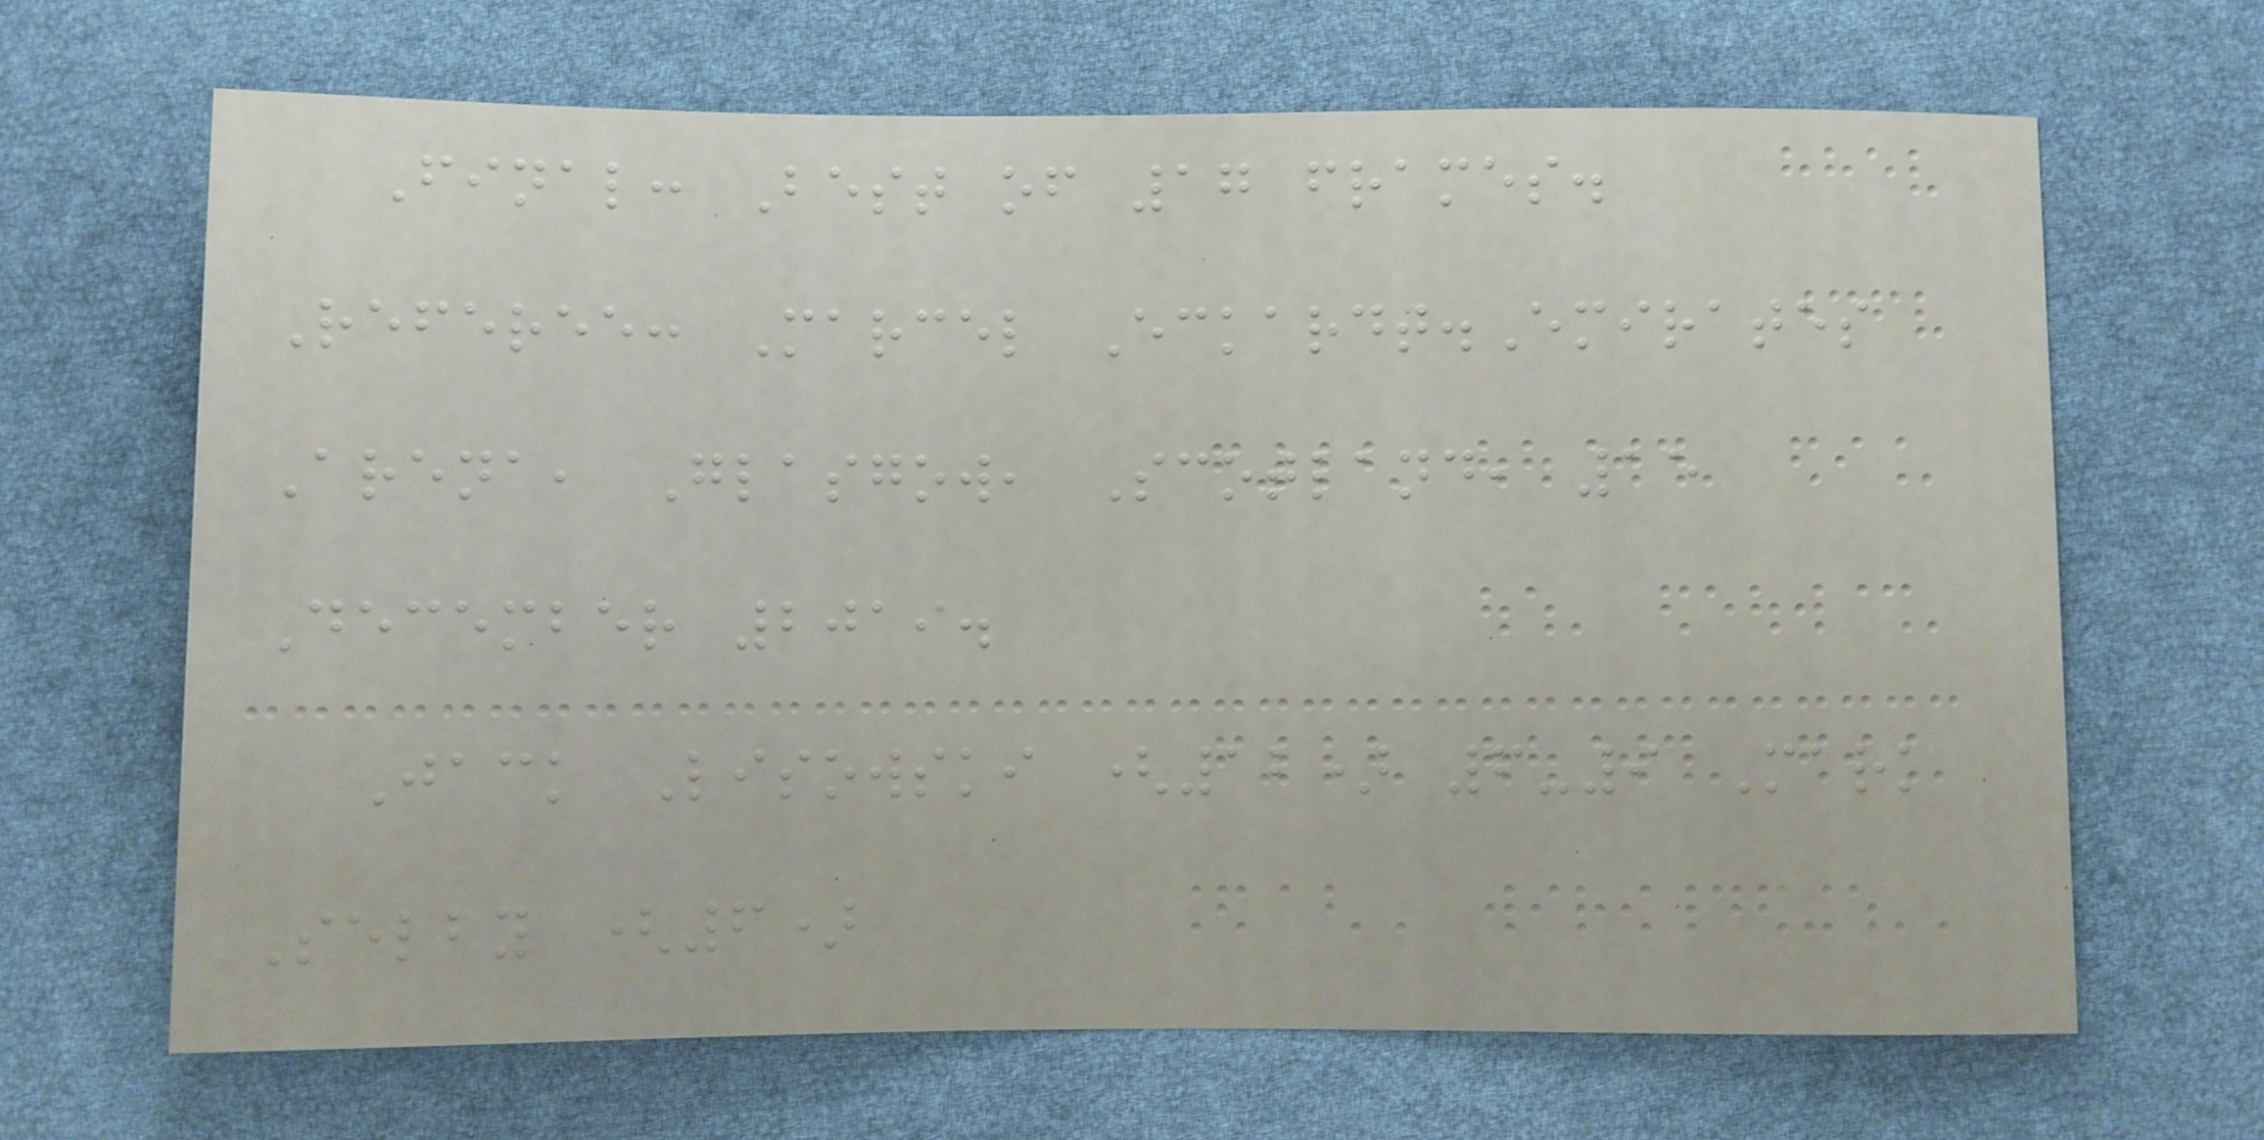Final: Best of 17 frames.
Referee: Marcel Eckardt.Emirates
Arena, Glasgow, Scotland, 15
December 2019.
Jack Lisowski (12) 6-9 Mark
Selby (6)
